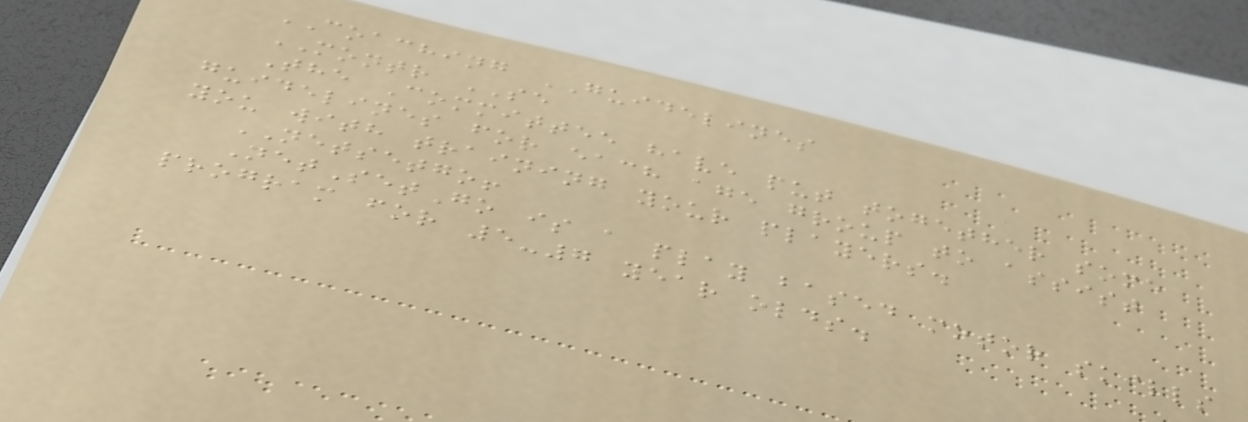COACHING GUIDELINES
MONTR SE
The Committee have put together some
guidelines for each age group to assist
you with training your players.
NETSETGO!
NetSetGo is a play based motor skills
program for 5-7 year olds.
